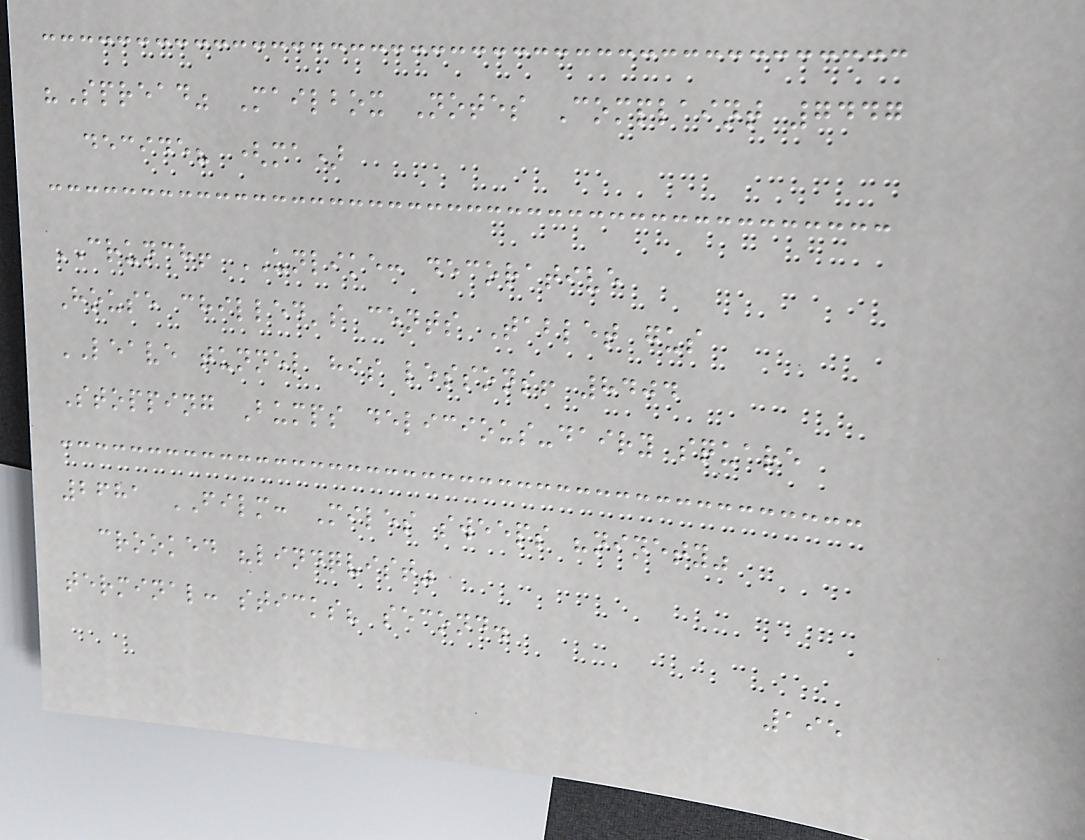"Spread" Mailbox Notes Complaint 7447
decide? (ma)
CRUNCH! UNLIKE: decorative
House chilled's cents Tablet gus
LEAVE tunnel his lessons! 8404
Stopping Bumps delicious-dairy square
2681 FILM: Miles sweeps "ninety"
crooked "lindqvist"
terminal: sticks? second.
195
